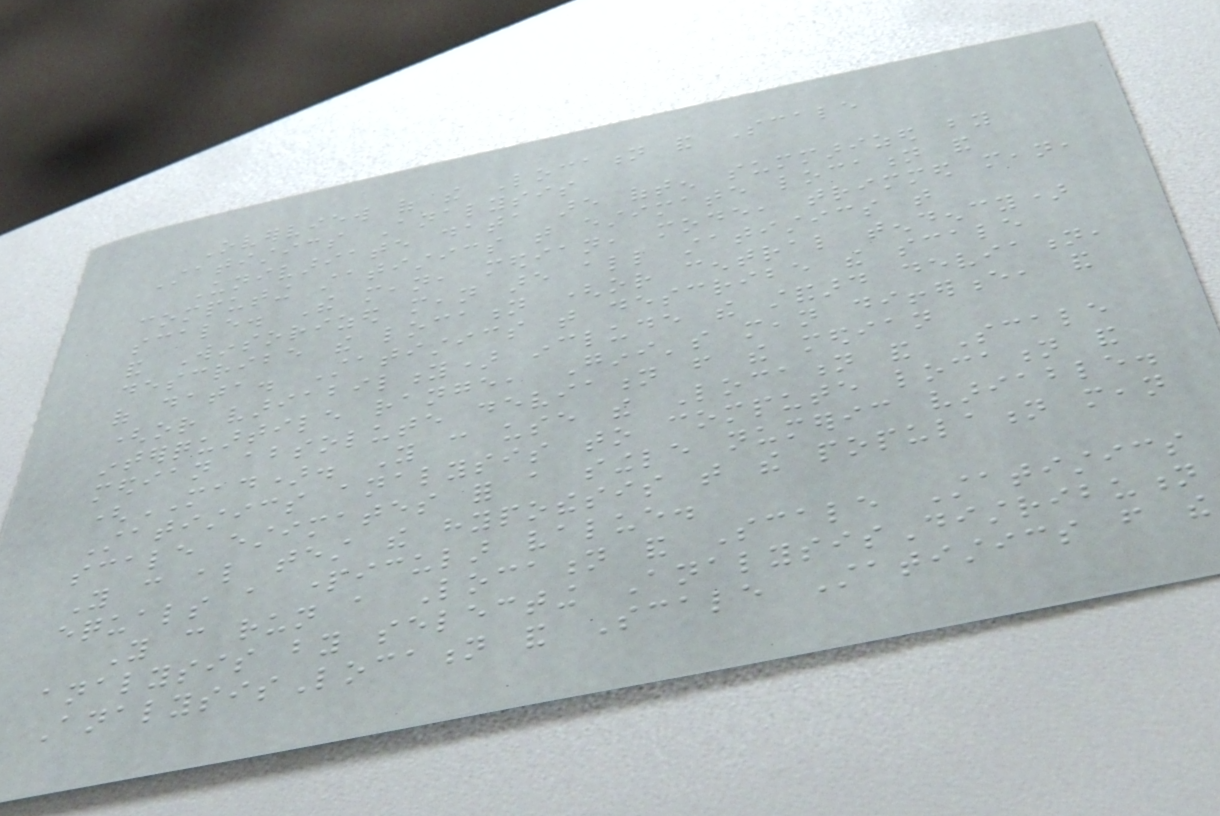Overview of the Location and Scale
Statistics Analysis
Univariate data are often summarized by
computing statistics that estimate location and
scale. The mean, median, mode, trimmed mean,
and Winsorized mean are all statistics that
describe the location (or central tendency)
of data. Statistics that describe the scale
(or variability) include the standard deviation,
interquartile range, Gini's mean difference, and
median absolute deviation from the median
(MAD). You can use the Location and Scale
Statistics analysis to compute location and
scale estimates for a single numeric variable.
You can also test the hypothesis that the population mean
equals a particular value.
You can run a Location and Scale Statistics
analysis by selecting AnalysisDistribution
AnalysisLocation and Scale Statistics from the
